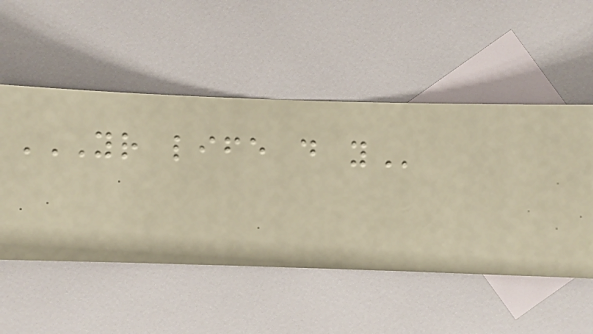YOUR LIFE DO YOU
